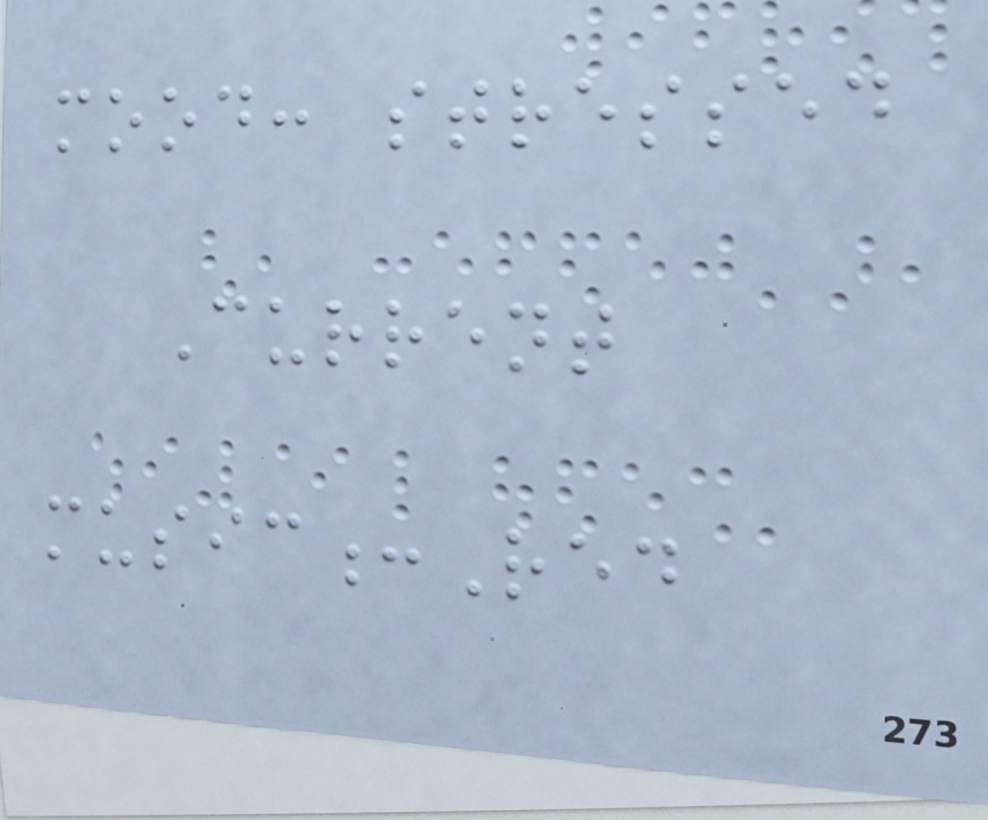mood: stressed
Current
music:Red
